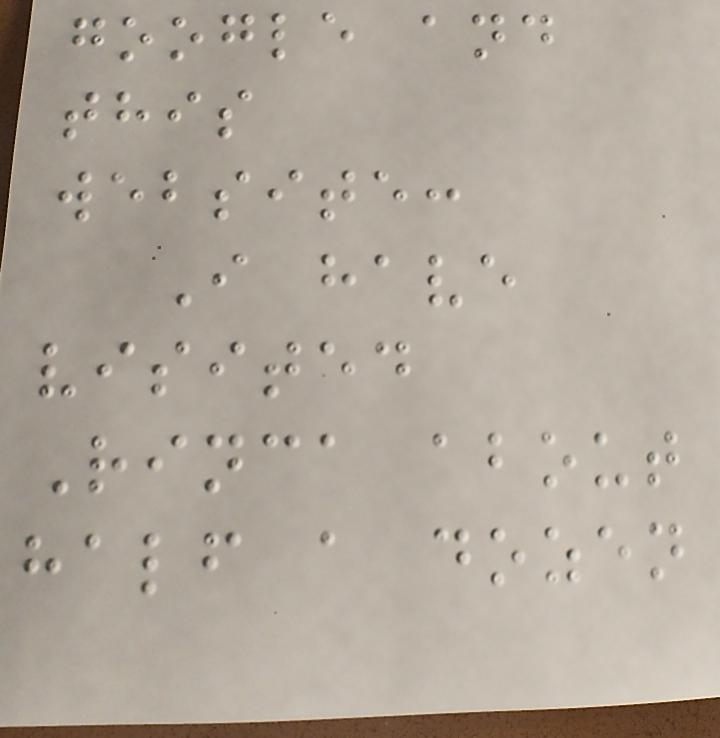google and
this
website:
I have
visited
Rinca about
half a dozen
